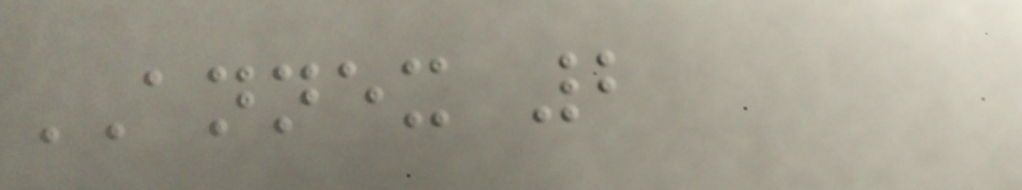ANNEX 2
